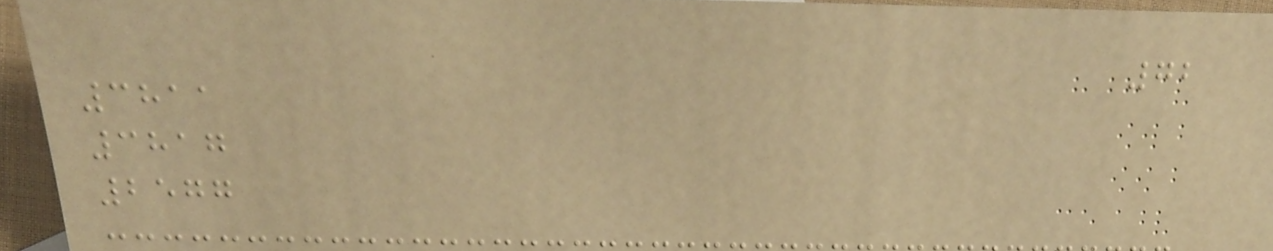72
3811
3817
2577
